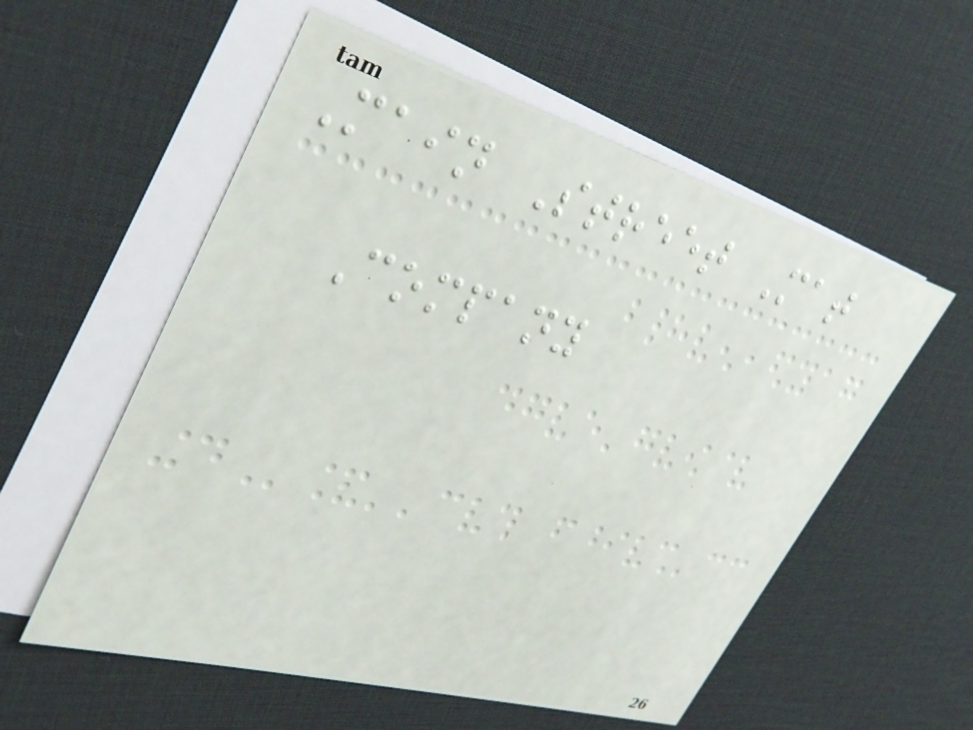Main Street Mat
Company
